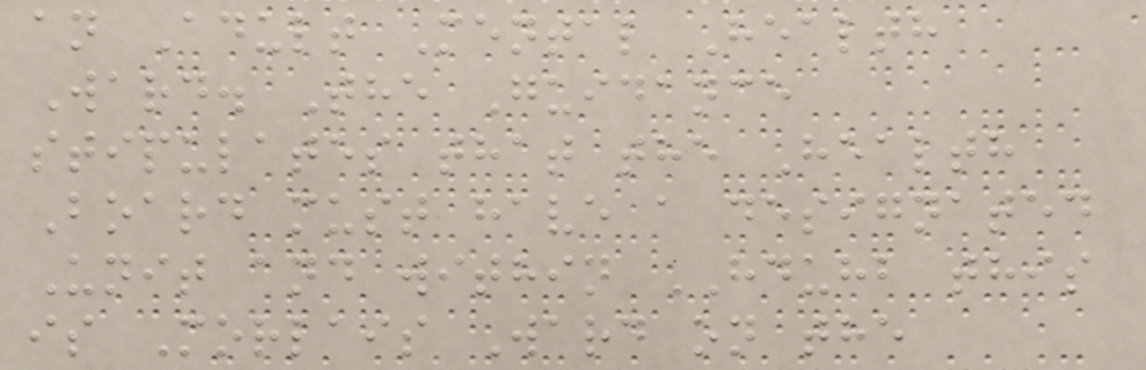an Adult Mental Health
Ward. The Guidance
stipulates that the Health
Board must have a designated
Unit and within HDUHB this
is Morlais Ward on the
